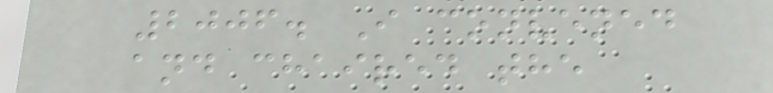2006. I convened
and chaired the
